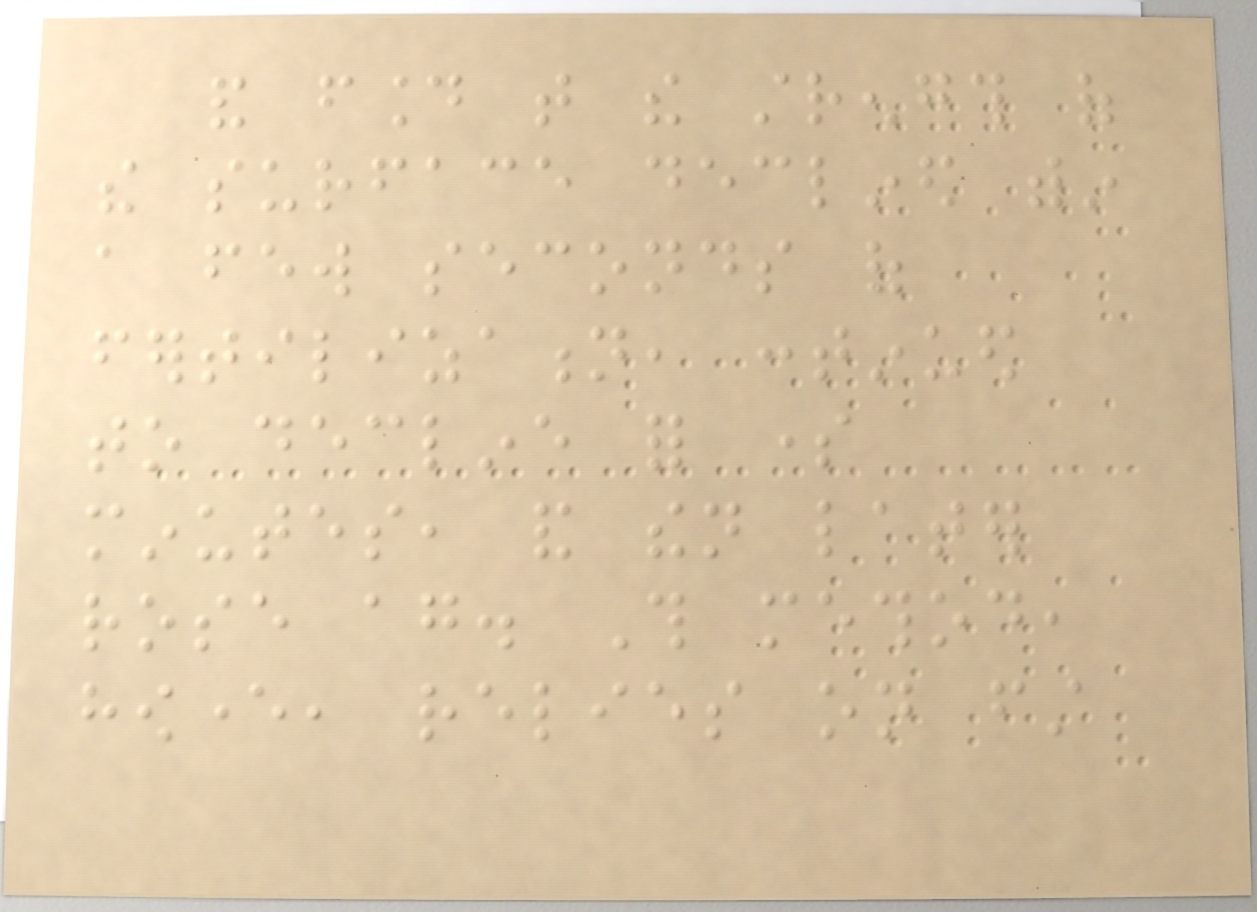and found that the strength of
the surface declined within
a few seconds of
fertilization, continued
to decline for some
minutes, and then later
rose again. This method,
however, relies on first
